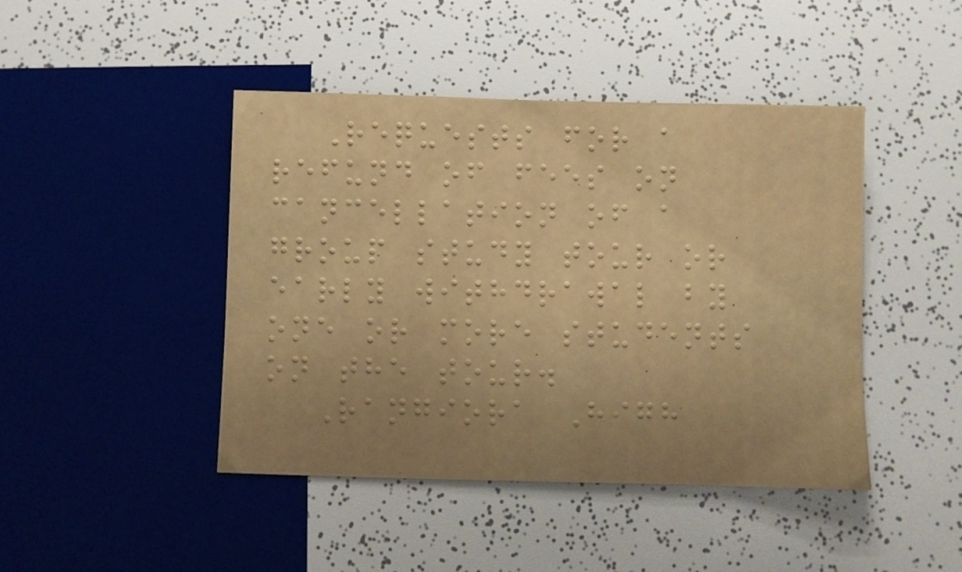Requests for a
refund of fees on
cancellation of a
group study tour or
early withdrawal by
one or more students
on the tour.
Rangiora High
